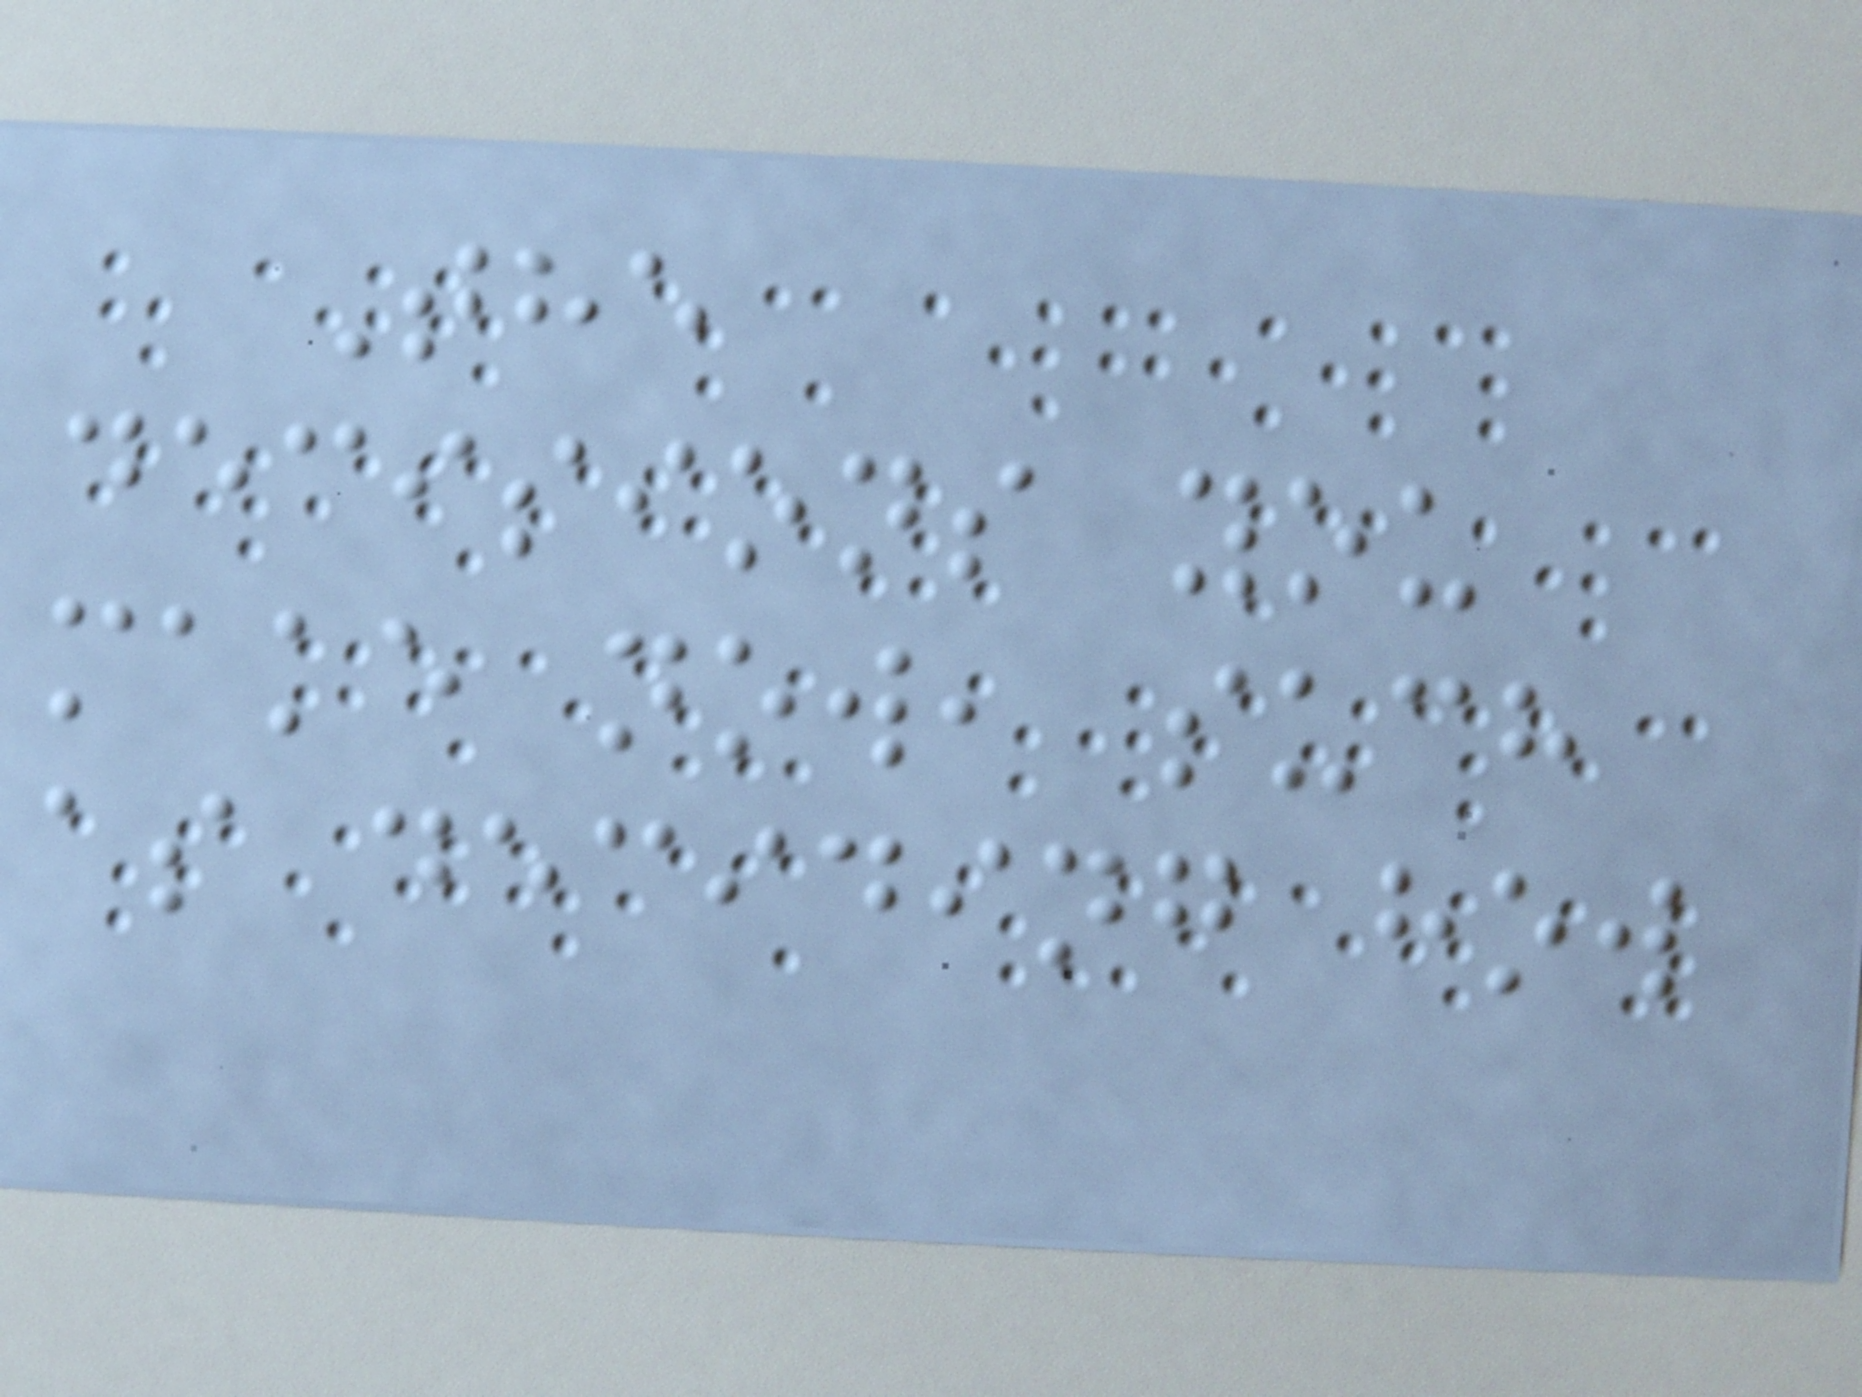The
decisions you
make now, such
as deciding how
